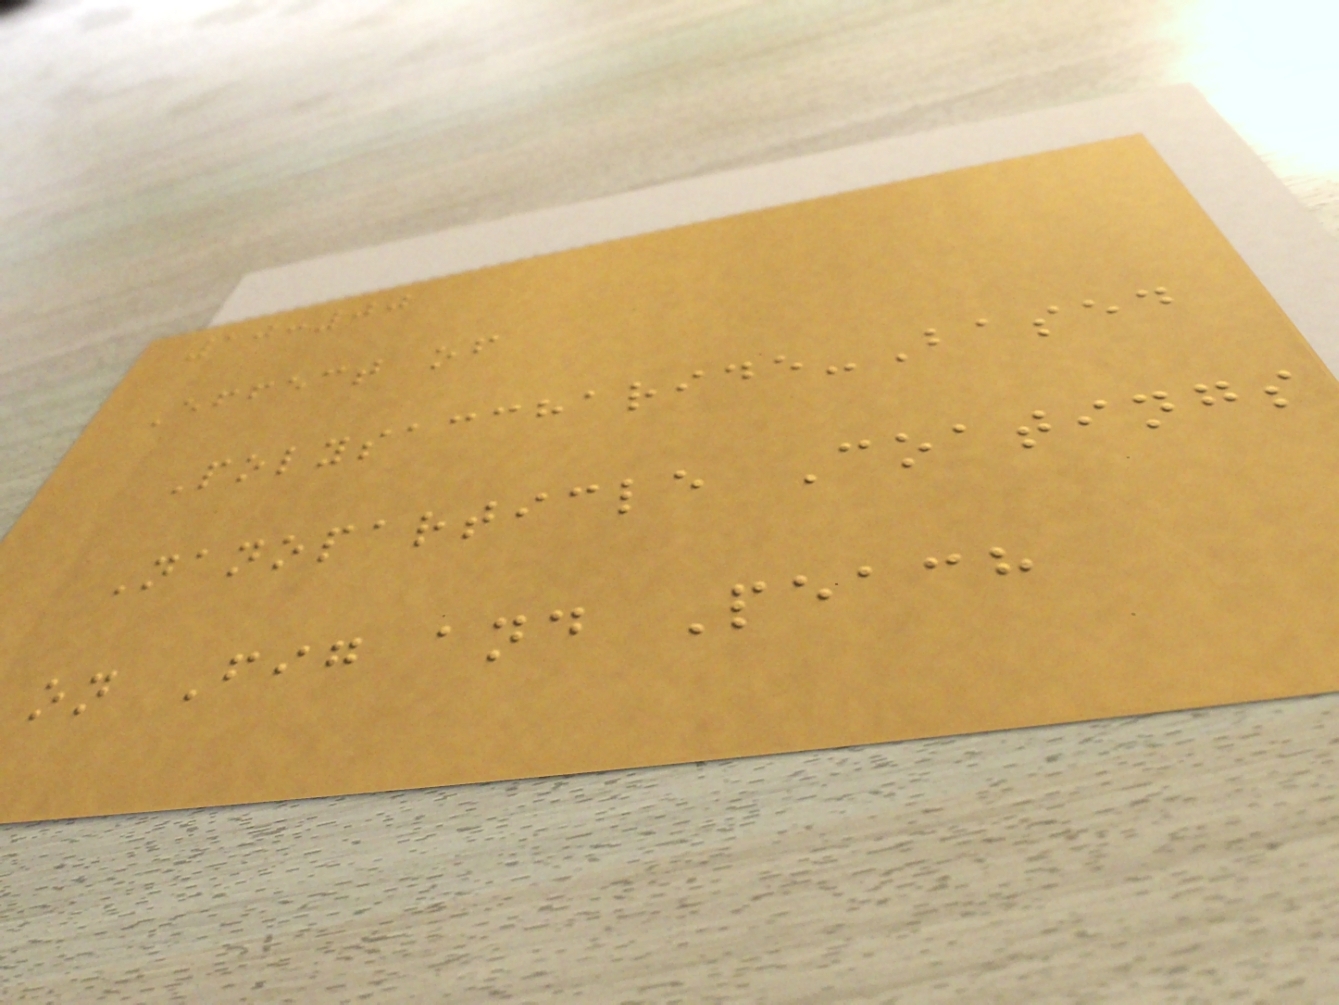10:00
Effect of
Polysaccharide-Based
Nanoparticle Coatings
on Fig and Peach
